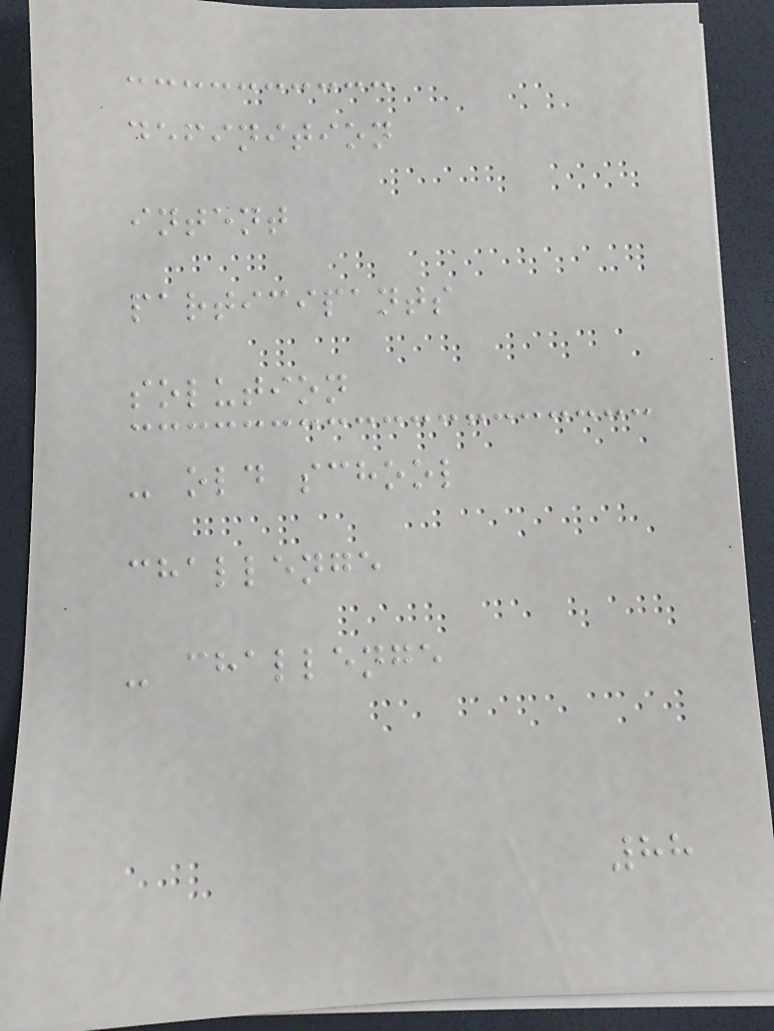definition
intent
participants
solution
- old school
challenge
- challenge
88
